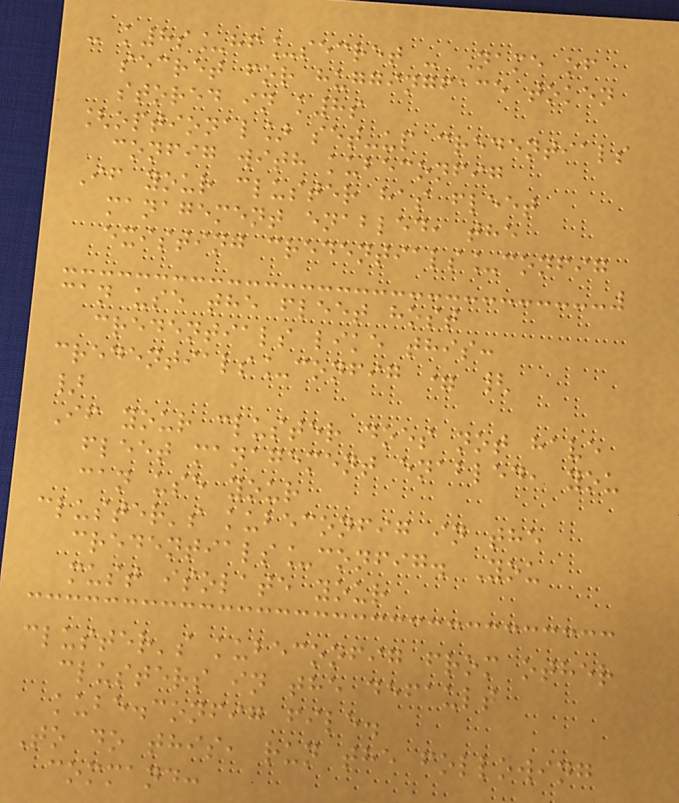- k8s_hf_secret - Name of
secret for huggingface token
stored in k8s
[optional] set-up credentials
config with kubeconfig
If your cluster has fleet
management enabled, the
existing credentials_config
can use the fleet host
credentials like this:
credentials_config = {
}
If your cluster does not have
fleet management enabled, you
can use your
cluster's kubeconfig in the
credentials_config. You
must isolate your
cluster's kubeconfig from other
clusters in the default
kube.config file.
To do this, run the following
command:
